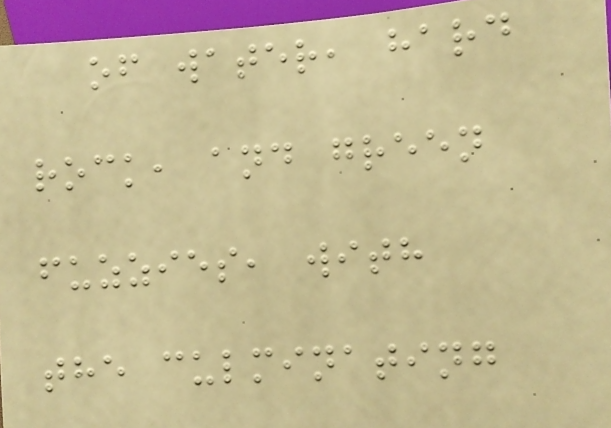of water, hard
rock, and green
fuzzies, with
the culminating
